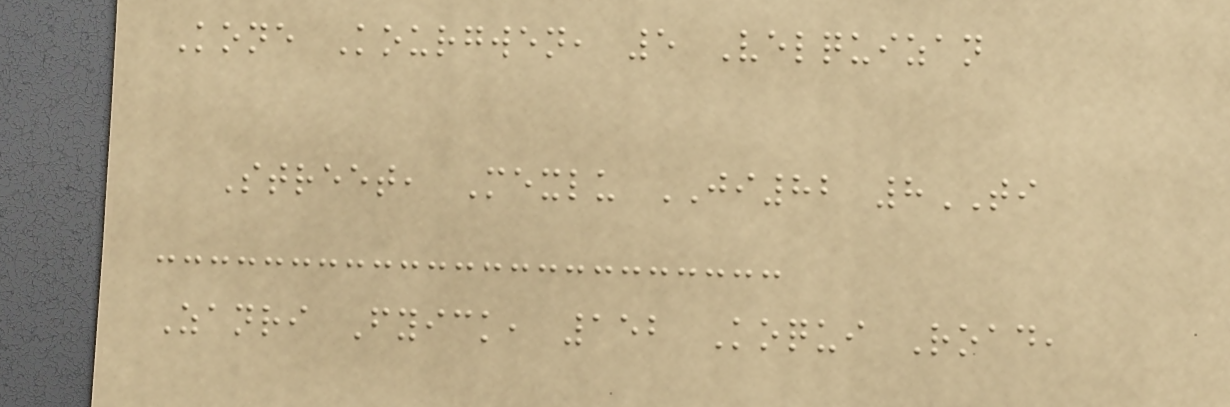Kone Kourgwen, 5 Velquizan
Street, Mexlu JI82 8TI
Zanri Fyick, 152 Koqui Road,
